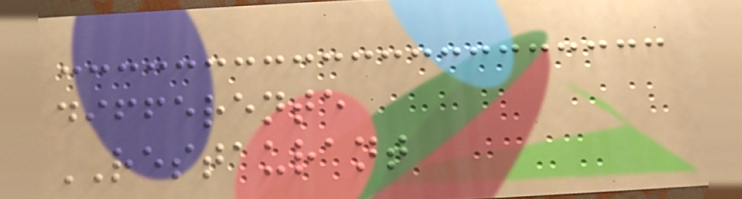differente
RESTAURANT
